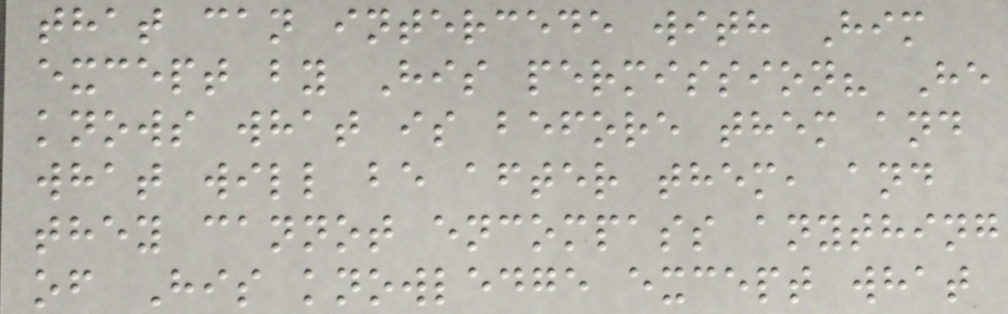that can intercede with Him
except by His permission? He
knows what is before them and
what will be after them, and
they cannot encompass anything
of His knowledge except what
